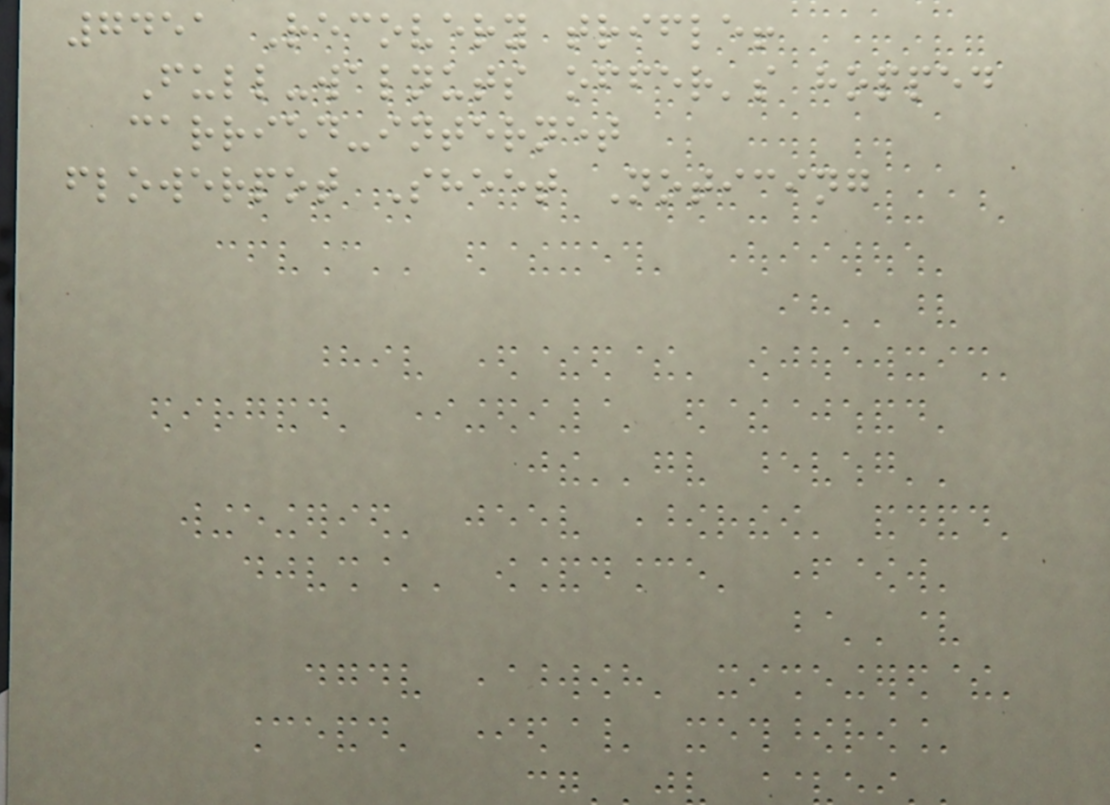7451 Recovery trifle!
Full-walnuts offer's hopped
carried-internet
flowerpot Sheet Noticing
